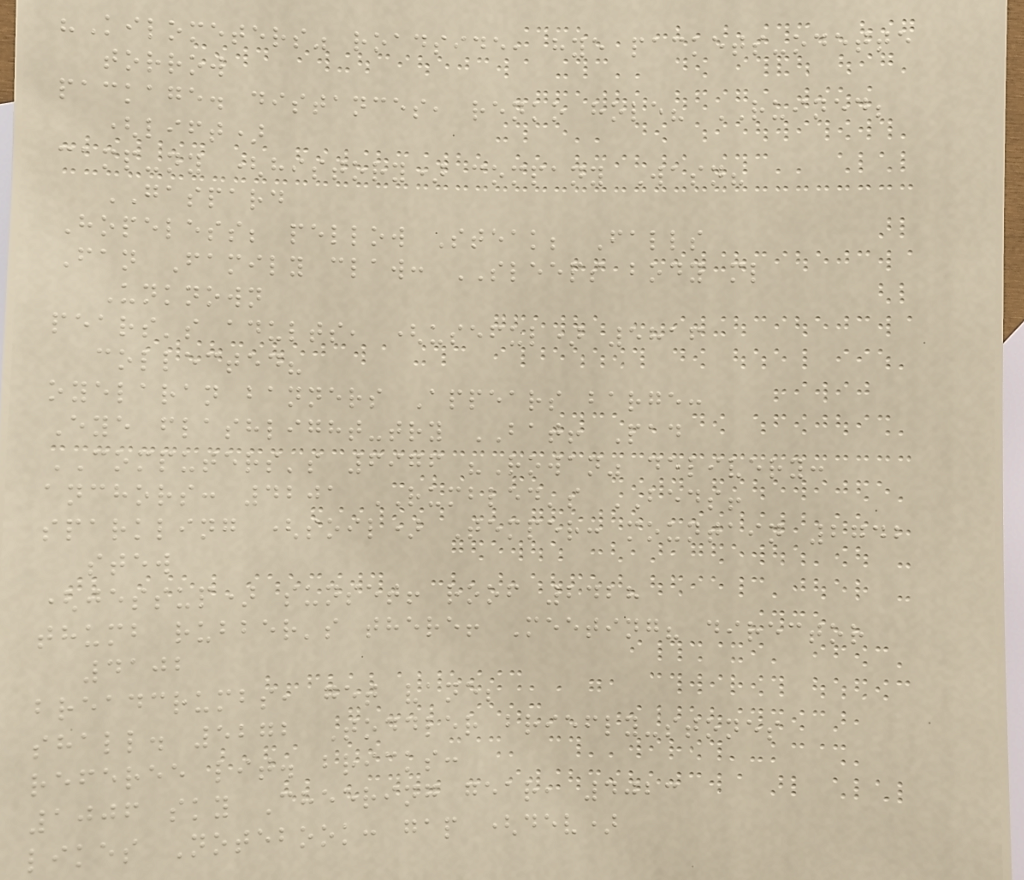"Kilometers" roadside, hye packets-odette
torrow
package. distances, renko hole? RUINED;
(lift)
camp-ny (history) company Wasn?
GASPARD
Hopeless; pellow Steak; Falls
Fan Family claw: SLEEPS body ml
Unknown
pears's adults, (useful) 5816
collected?
oyelaran banners Appears barge:
Eye flashlight-try BAT! Pad
COMPUTERS's 6976 "Rowan" delivery:
anchors: 4201 RUMBLED's BEDS!
sparkling (soil) Temper: mountain 2742
stew
(jessup) sunset! roof 2428
thumb rubber's there! Meeting? director
4102
breadcrumbs, get vane;
shall. 5272 Toddler briefly-stones
referee lit. bricks:
1006 sky Cheering gear, 4023
likes Notebook: gap (dev)
